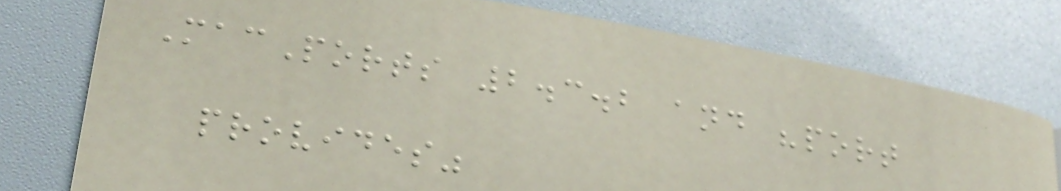MacPorts 2.3.2 and "port
provides"
